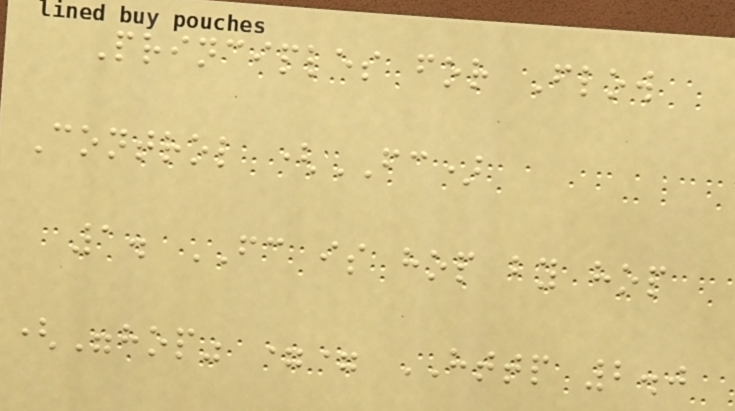Principles for Flow
Control (FC)
1. FC is hop by hop
("hop" == HTTP 2.0
